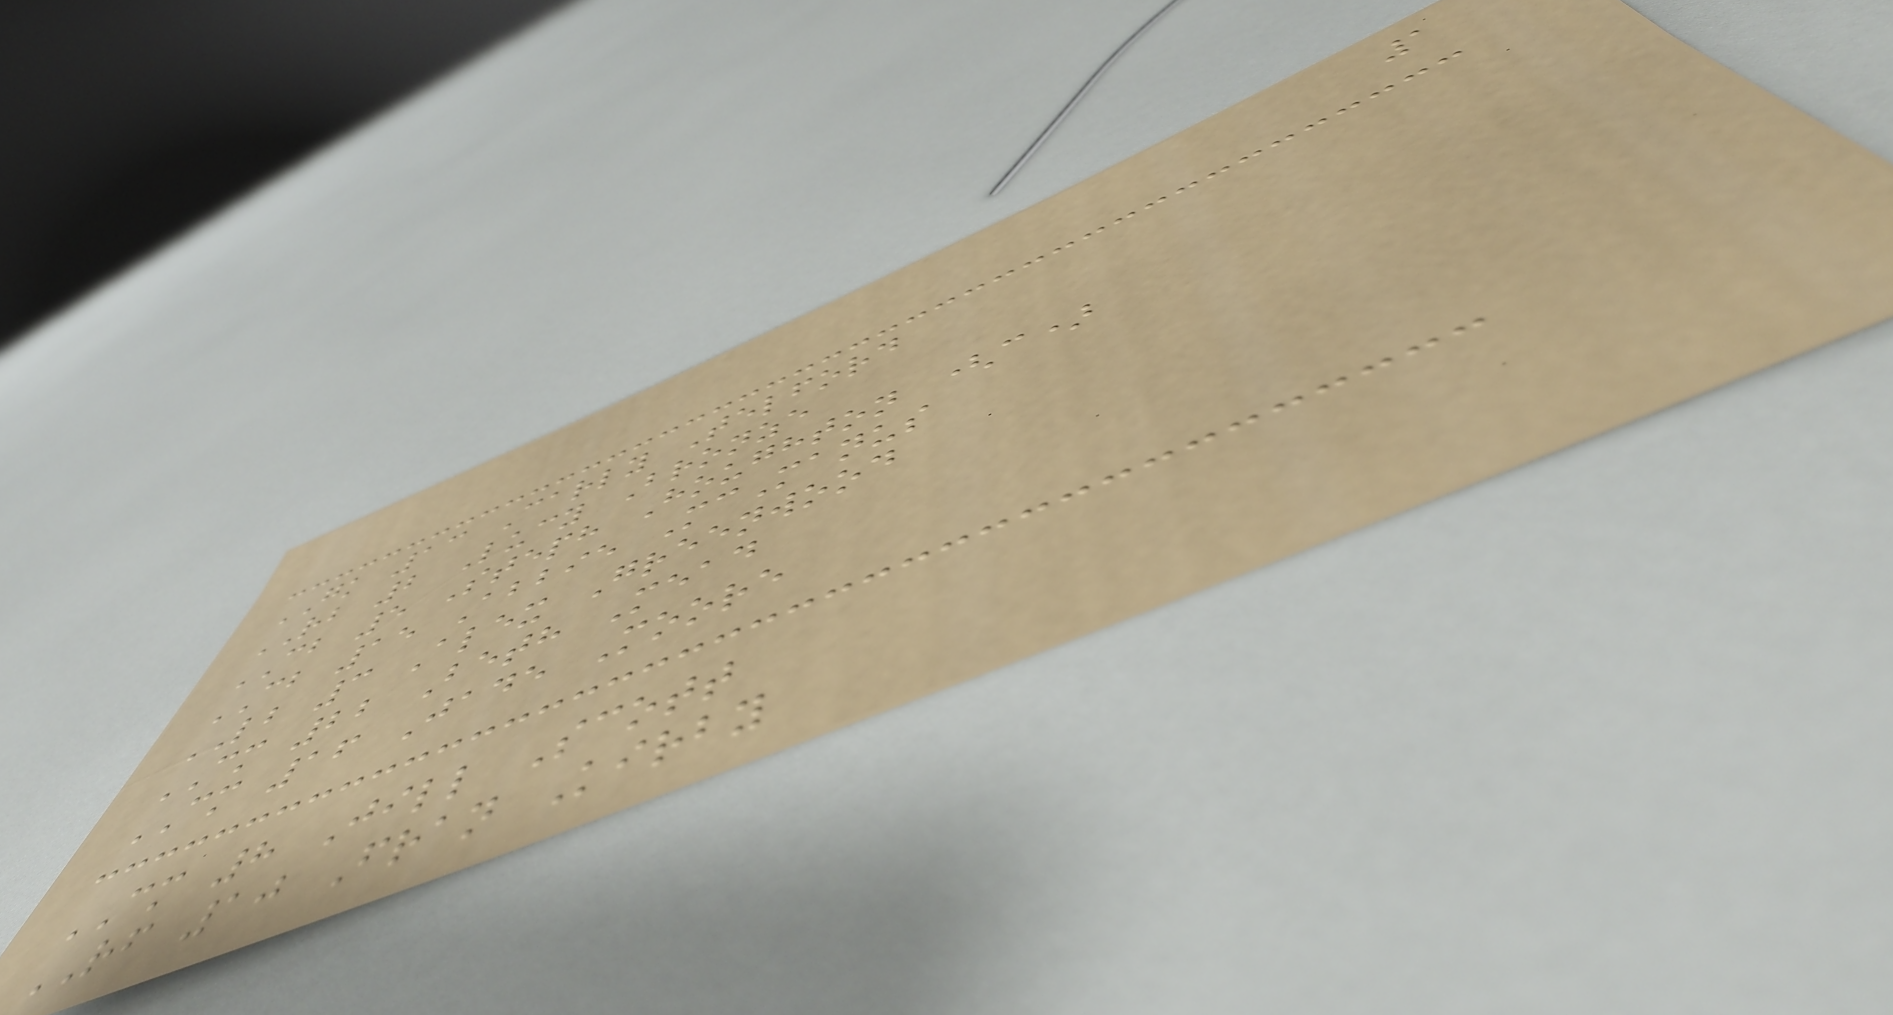1
GK 13 Carly Telford
RB 2 Lucy Bronze
CB 5 Steph Houghton (c)
CB 15 Abbie McManus
LB 3 Alex Greenwood
CM 22 Beth Mead
CM 16 Jade Moore
CM 8 Jill Scott
RF 10 Fran Kirby
